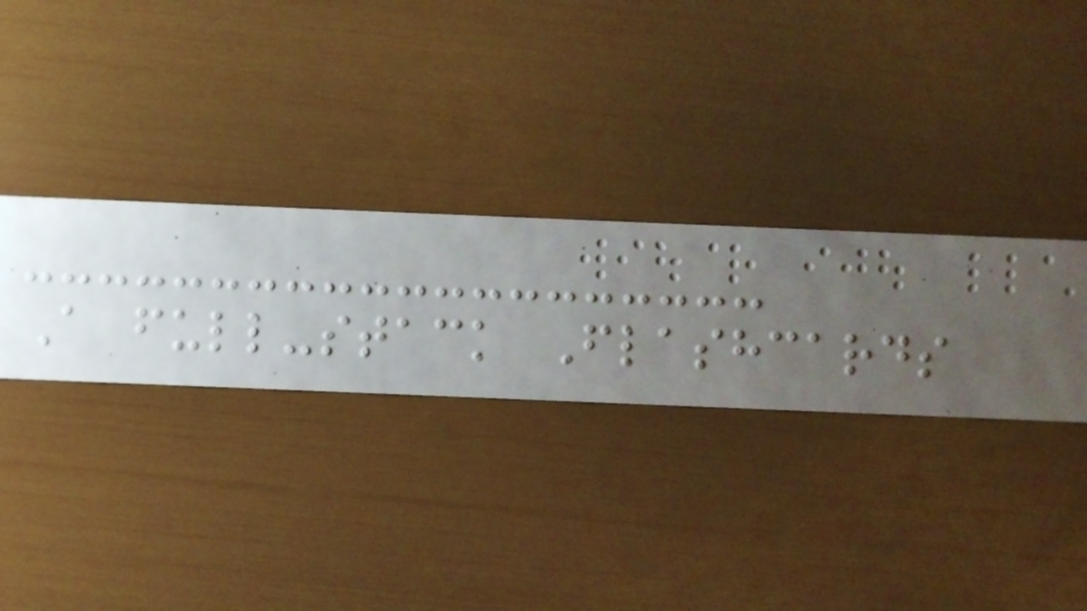A full-stack Flashcards
